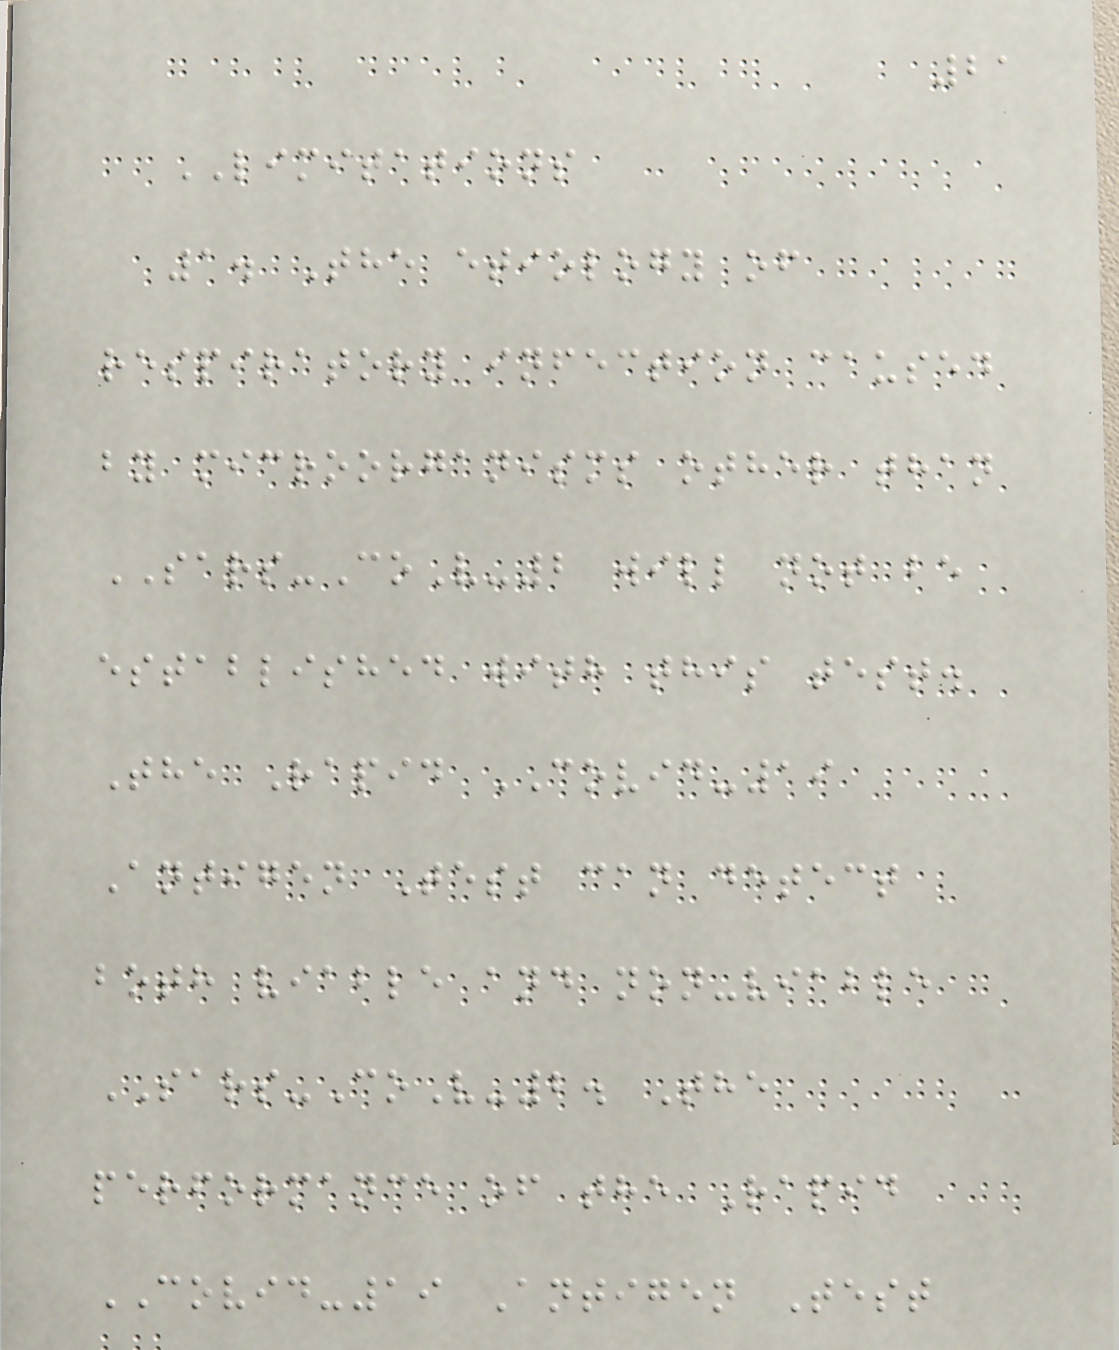21
LIMITATIONS
1. The etiology of
respiratory infection caused
by microorganisms other than
SARS-CoV-2 will not be
established with this test.
The Rapid COVID-19
Antigen Test can detect
both viable and non-viable
SARS-CoV-2. The
performance of the Rapid
COVID-19 Antigen Test
